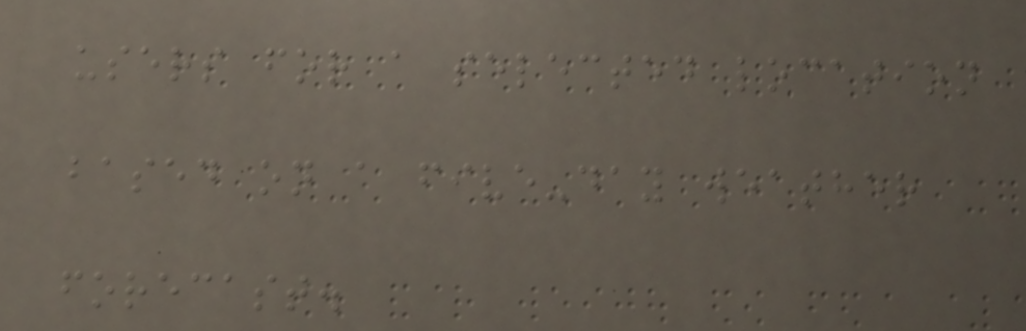users for a selected location
based on a five-day weather
forecast.
